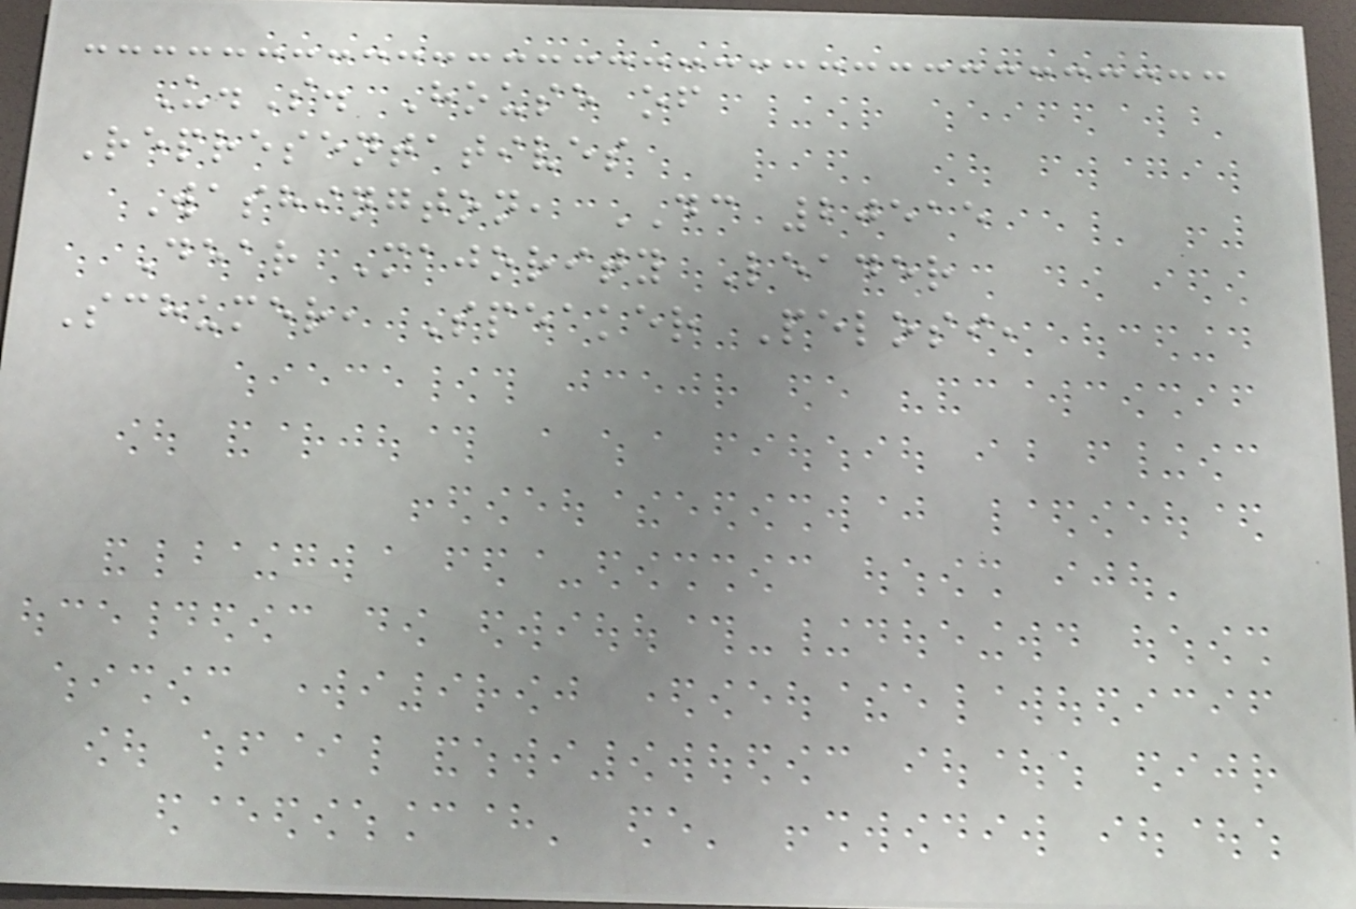U.S. House of
Representatives
Washington, DC 20515
Dear Majority Leader
Schumer, Speaker Pelosi,
